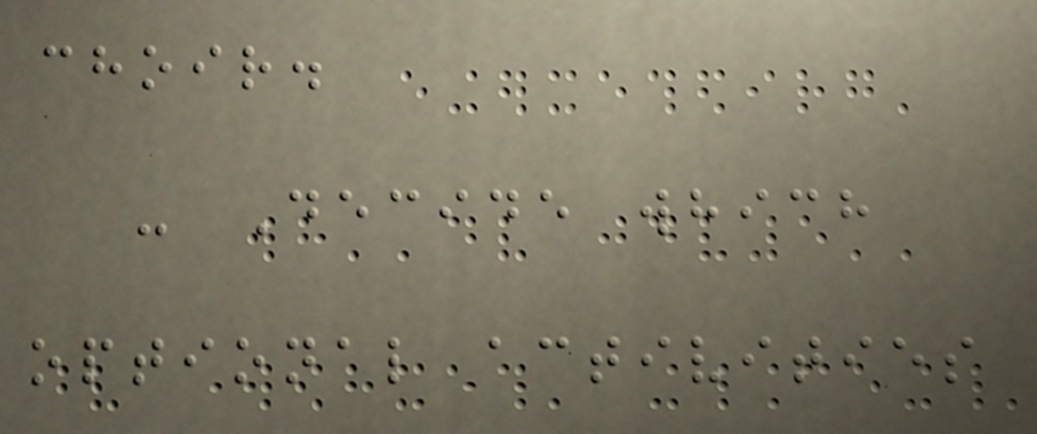choir.
- Decide which
optional activities
